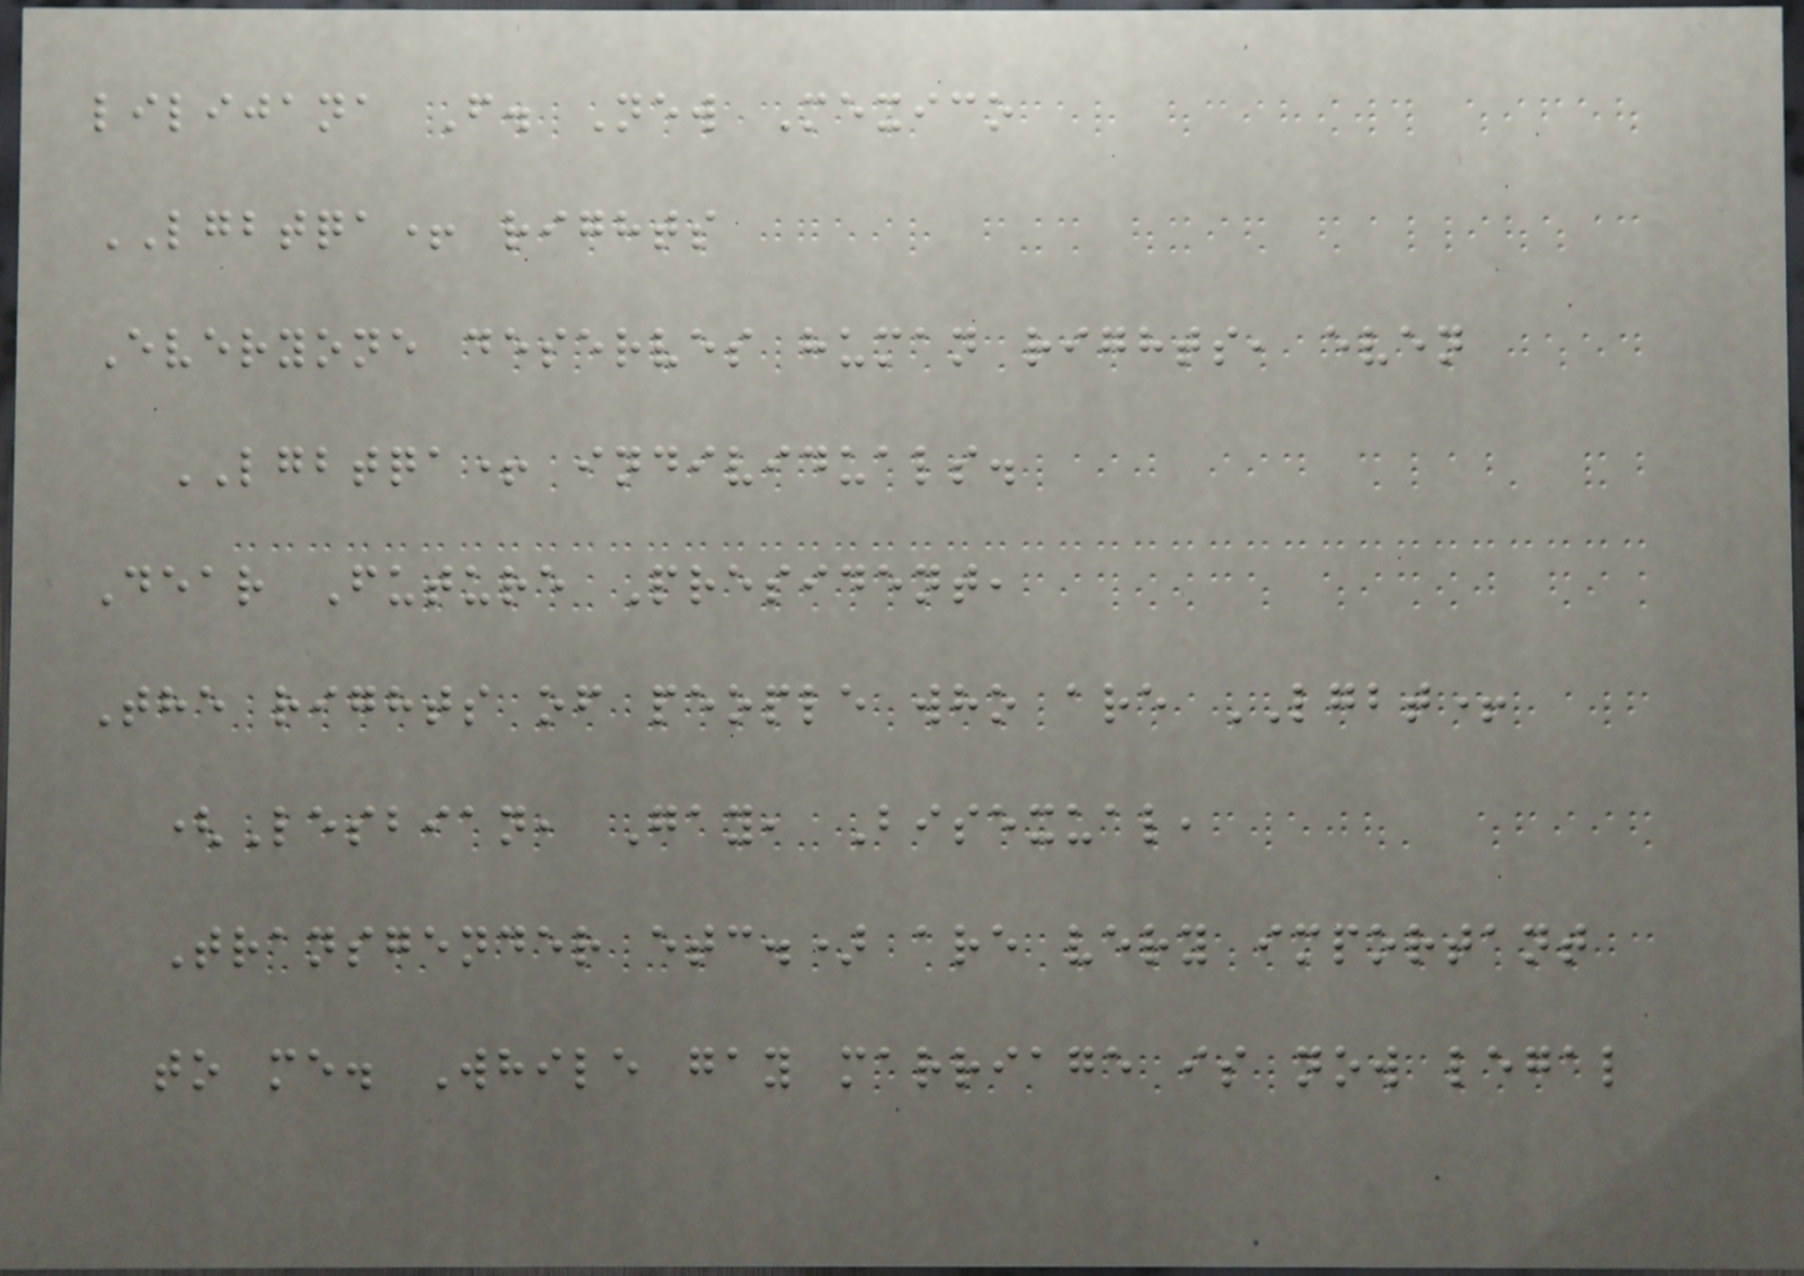lilijana F. New Mexico
LGBTQA+ rights
Everyone deserves human rights, even
LGBTQA+ individuals.
Dear Future President,
The rights of people who are LGBT+
(Lesbian, Gay, Bisexual,
Transgender etc.) are very important
to me. While gay marriage is now legal
